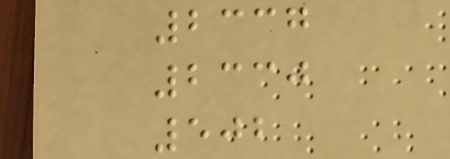2337
2330
502
